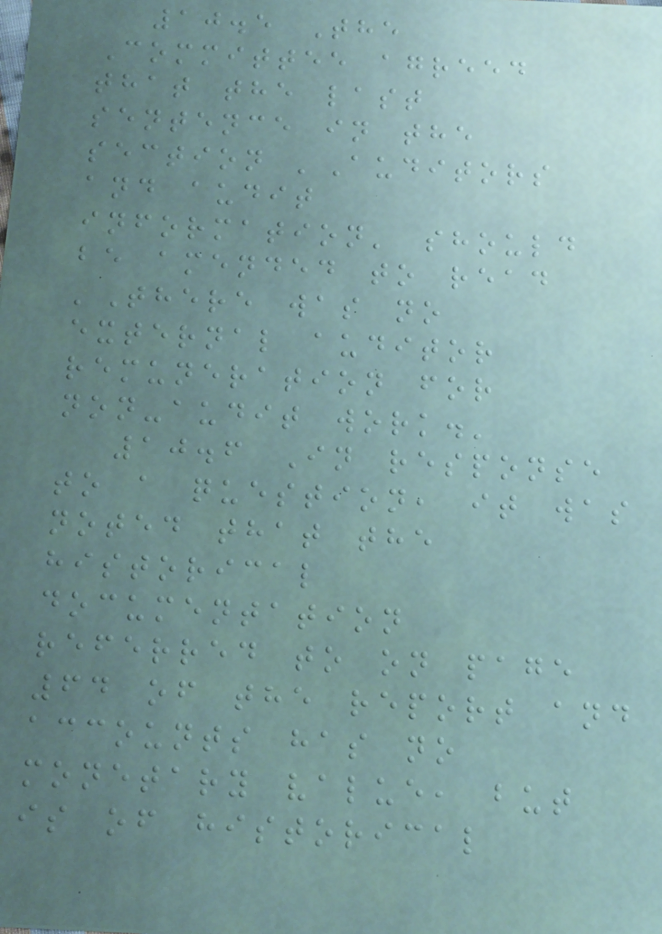10.5 The
Committee agreed
that the last
sentence in the
section 'Auditors
and audit
information' should
be amended to read
'There was no
external auditor
remuneration for
non-audit work.'
10.6 In response
to a question, it was
noted that the
historical
documentation
referred to on page
64 of the report and
accounts has no
monetary value, but
is of historical
